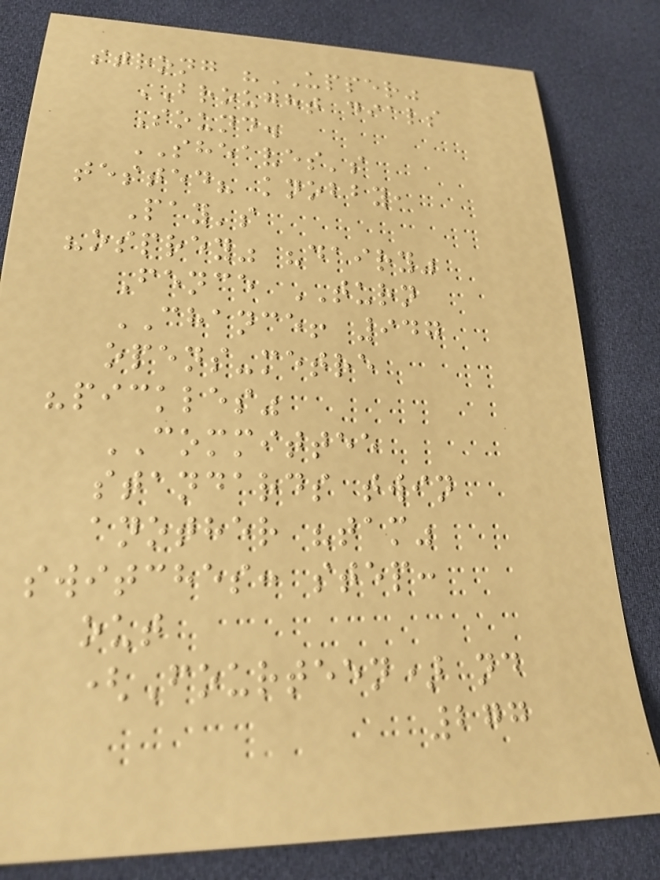strong "UPPER"
BROUGHT dials
Sound.
SHEAVES's
tested? knobby,
Pay's
"osprey" "dairy"
Fence TURN
CHANCE! 947
opens-metre
"pickles"
COMMITTEE
standards twin
another "tam"
switches: step:
out
(Fourteen) nd
277
